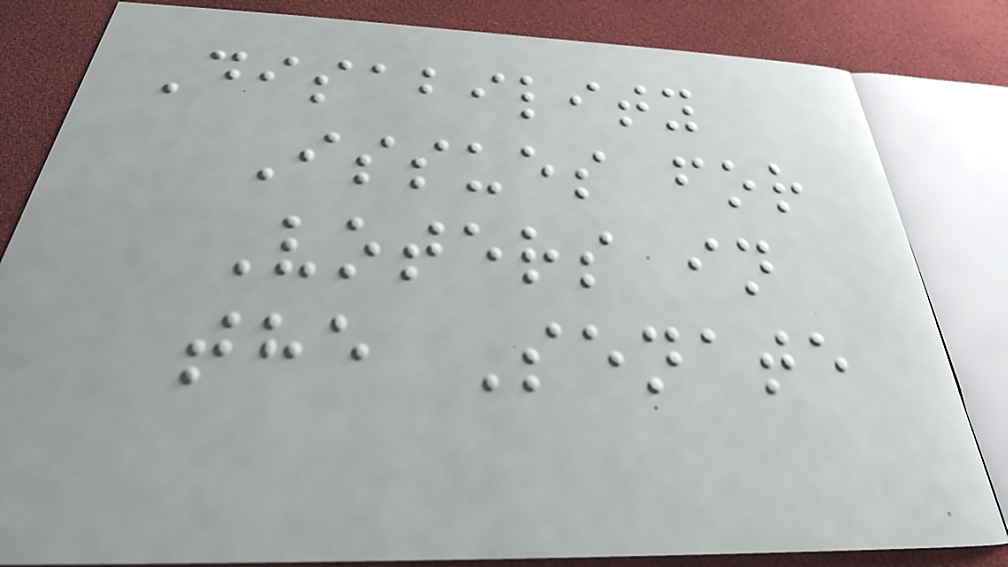Disability
Issues for
Voters in
the Senate
